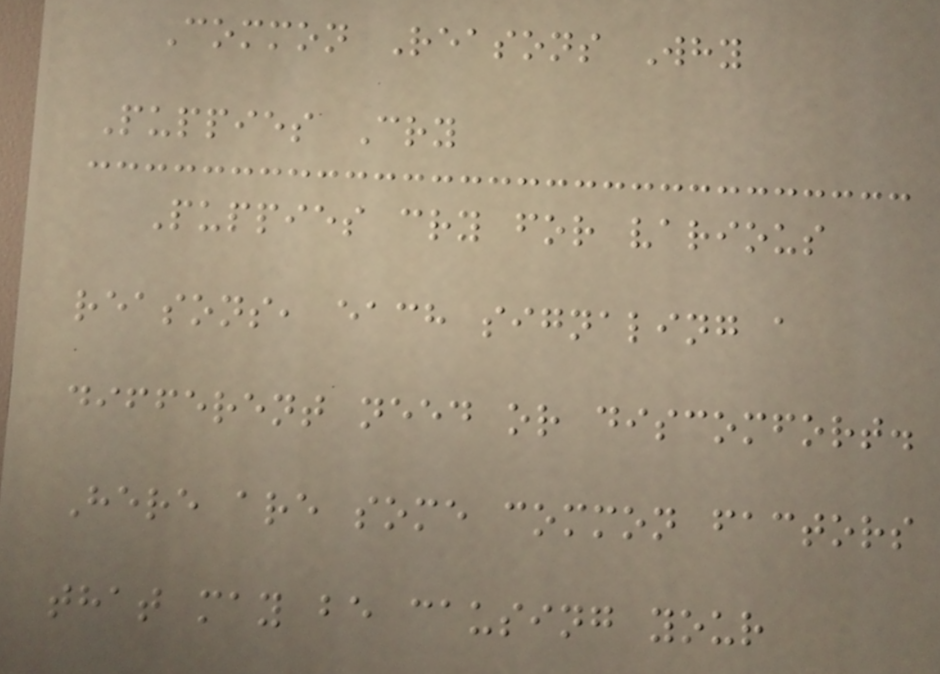Common Reasons Why
Puppies Cry
Puppies cry for various
reasons, each signaling a
different need or discomfort.
Here are some common factors
that may be causing your
